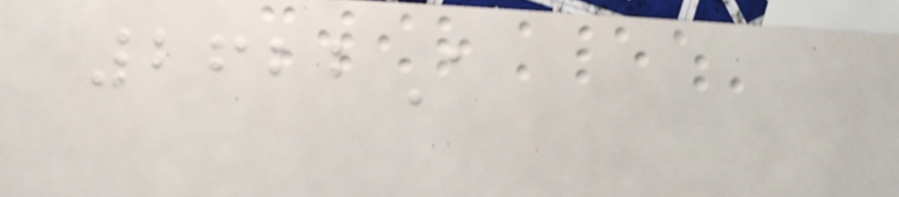2622A
